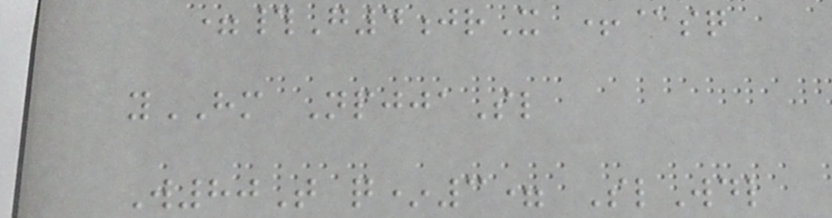=#G4jrX +@sq
yHM NpjjaSl
W80T q*3= SlWdl
